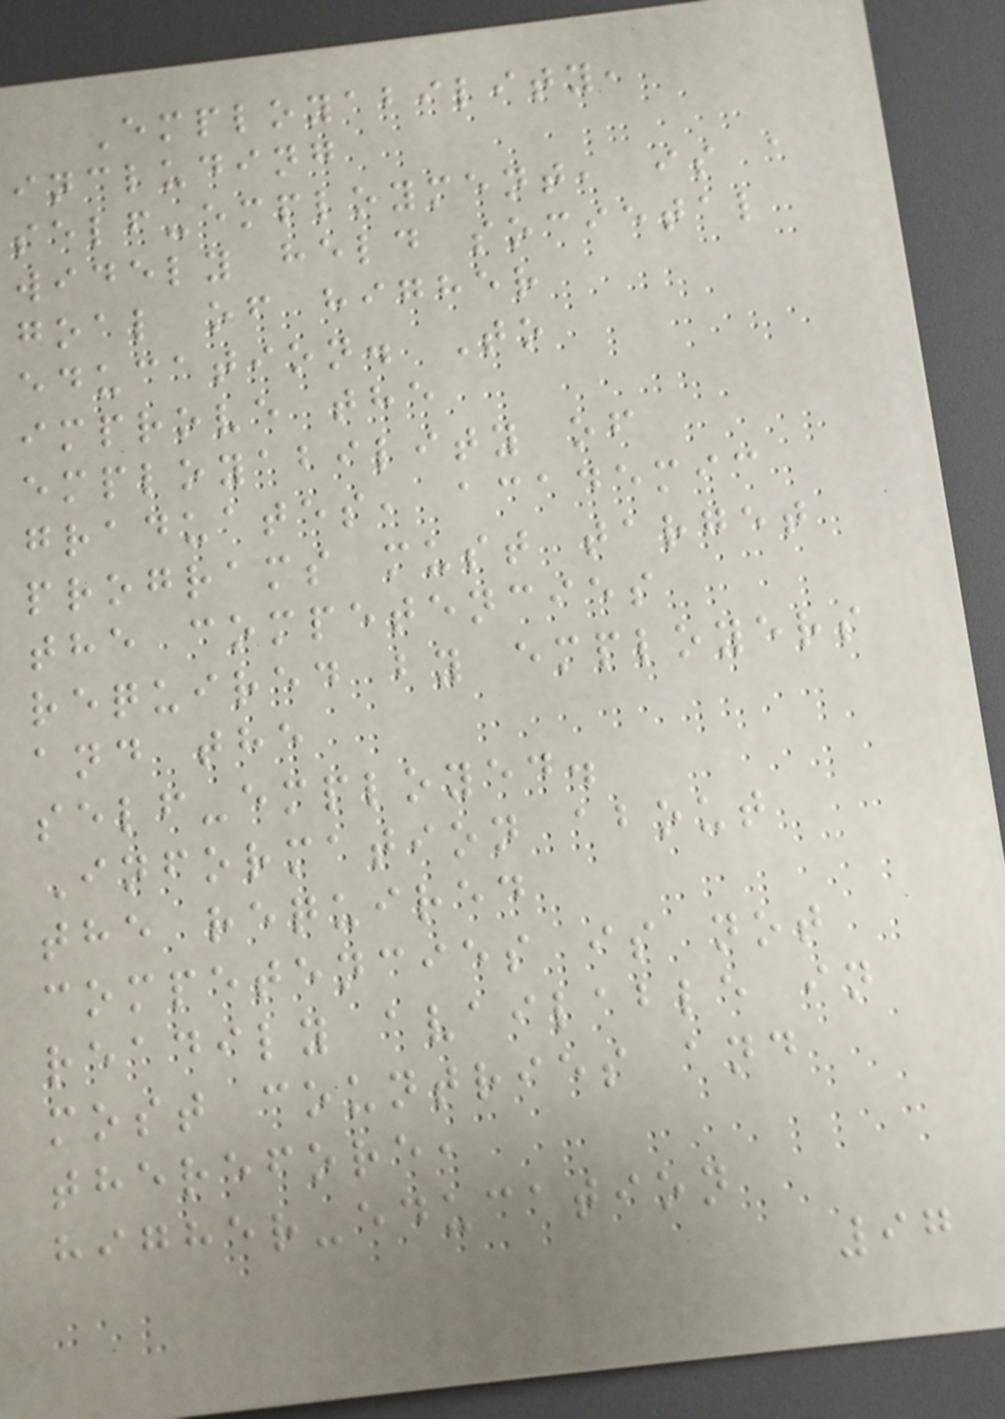Employability,
including
self-employment, is a
widely held societal
goal of higher
education. To
improve the
employability of
graduates, academic
programs must target
the competencies
required by employers
and the
self-employed.
Information about
the required
competencies is not
readily available in
most countries and
therefore,
higher-education
97
